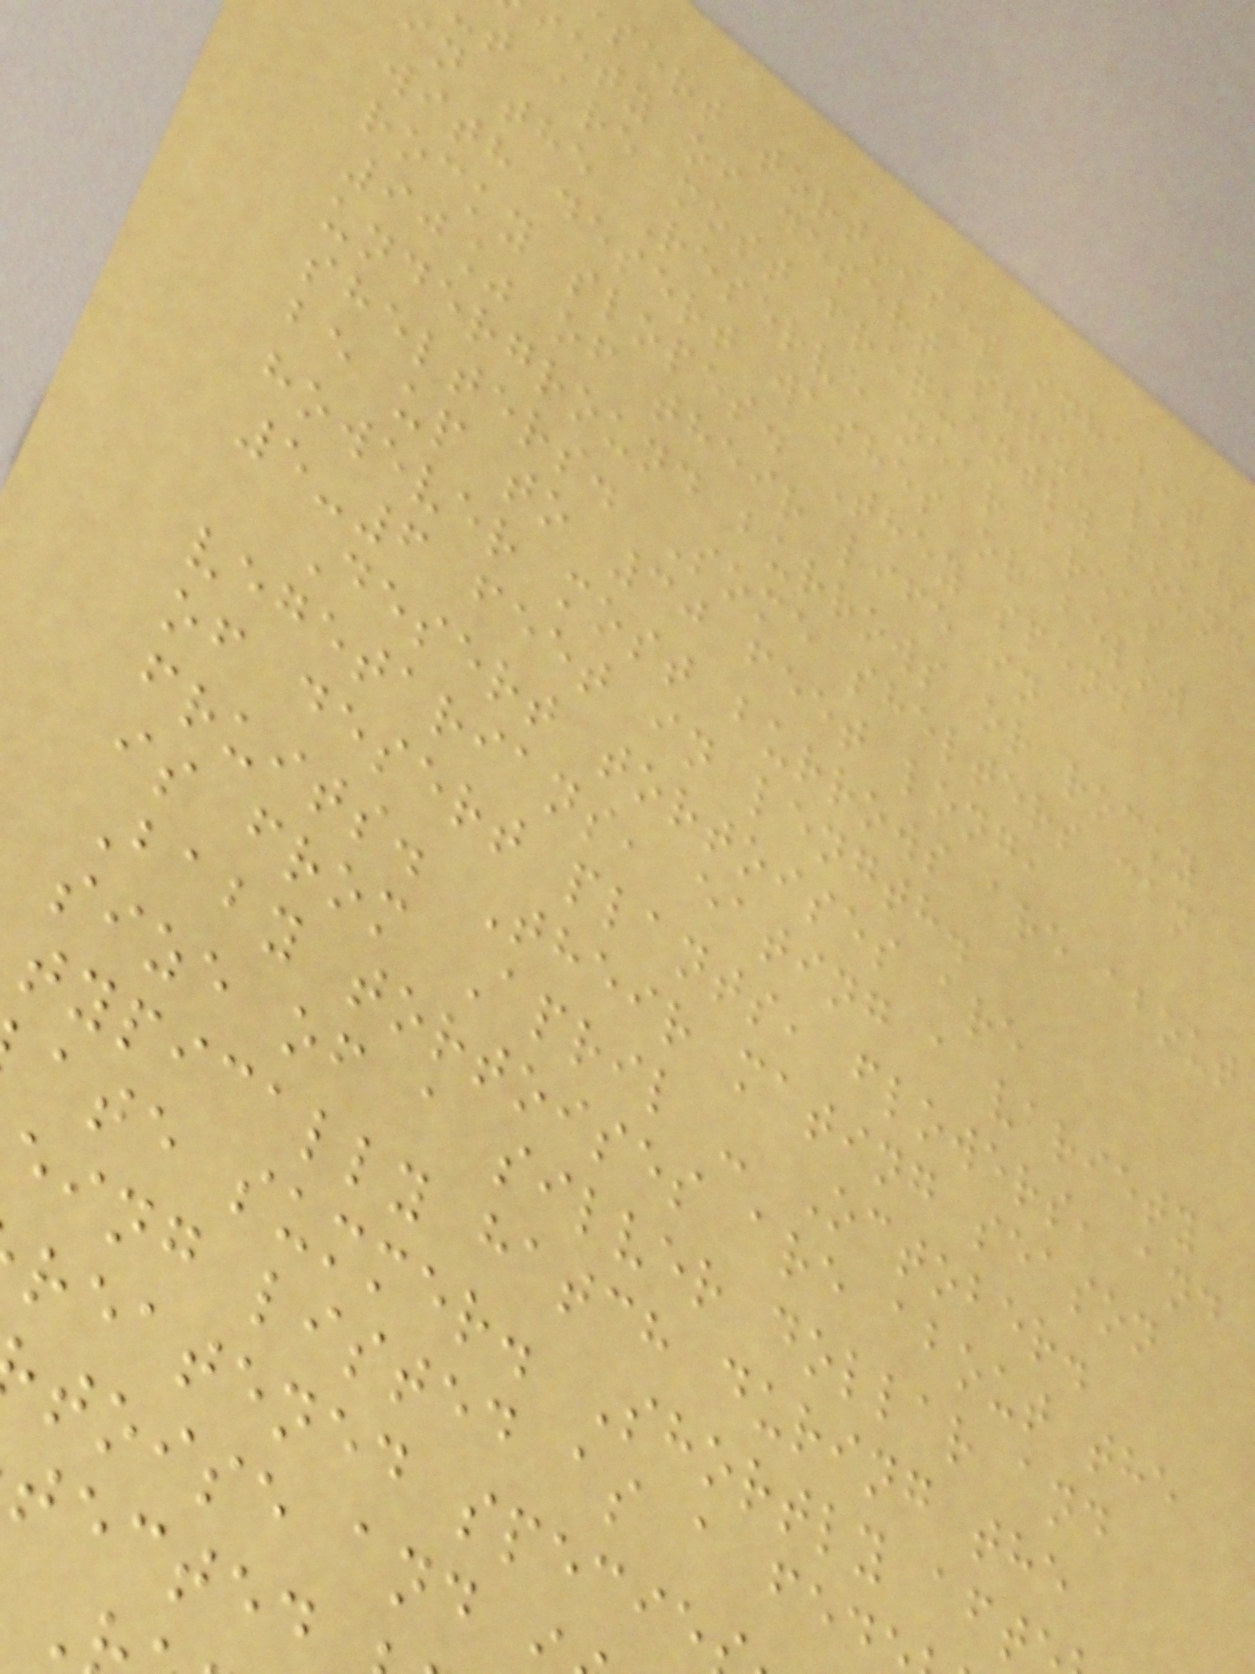sert tortoises inhabit a
iety of desert shrub lands
t are most frequently found
in the Reserve near areas
with desert washes or below
rocky slopes. They spend
90% of their life in
underground burrows or rocky
shelters. Some shelters can
be up to 30 feet long,
however most burrows are about
5-6 feet in length.
Desert tortoises are
vegetarians, eating a variety
of desert plants, flowers, and
fruits. Their mating season
is from April - October.
Baby tortoises are about the
size of a silver dollar and
typically hatch during the
ate summer. Shortly aft
eing listed as a fed
reatened specie
toise and
